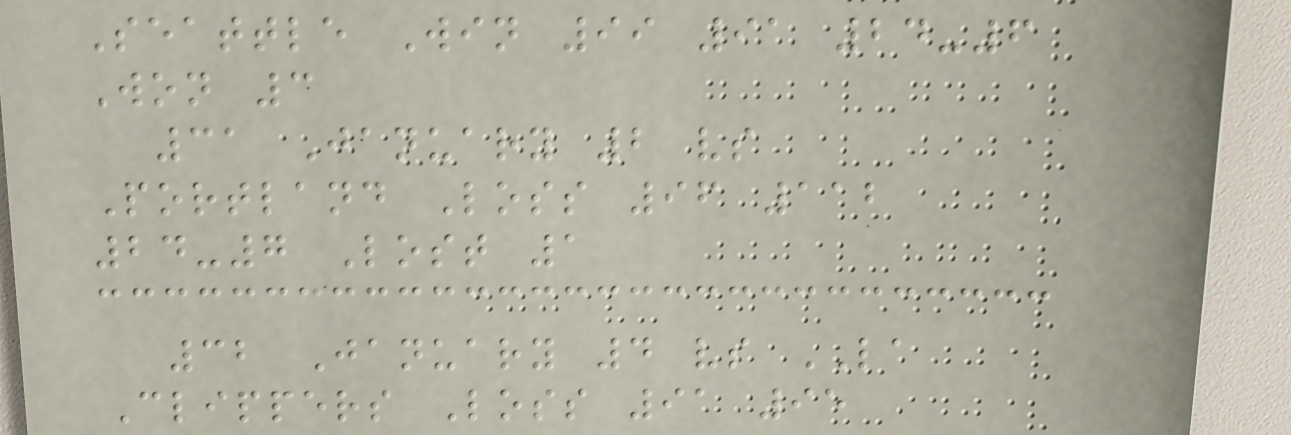Seattle Win 99 91 24-6
Won 3
31 January 2 vs
Portland Loss 96 112
24-7 Lost 1
32 January 4 vs LA
Clippers Loss 91 95
